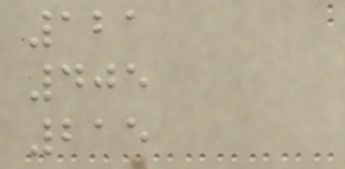121
405
215
